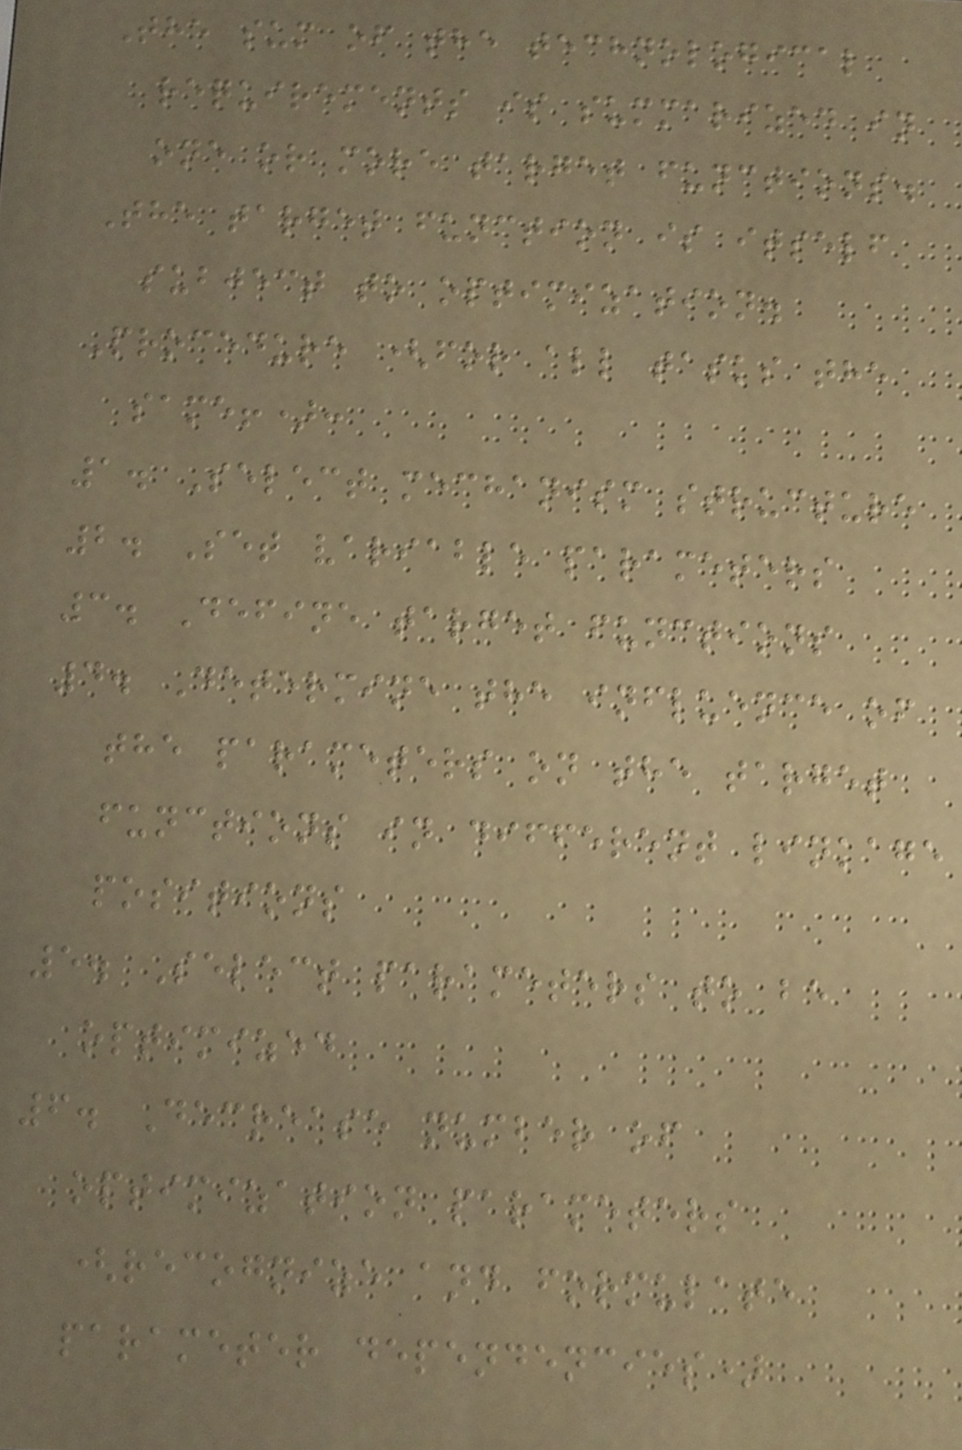The sum of the technological
requirements is summarized in
one or more target functions.
The target function is itself
subject to optimization.
Procedure (for all tasks the
same!):
1. Select mechanism structure
2. Set variable parameters
3. Define target functions
4. Determine the influence of
the parameters on the target
functions in different linkage
positions
5. Select parameters to be
optimized
6. Decrease number of
optimization parameters
(recognize and formulate
parameter dependencies)
